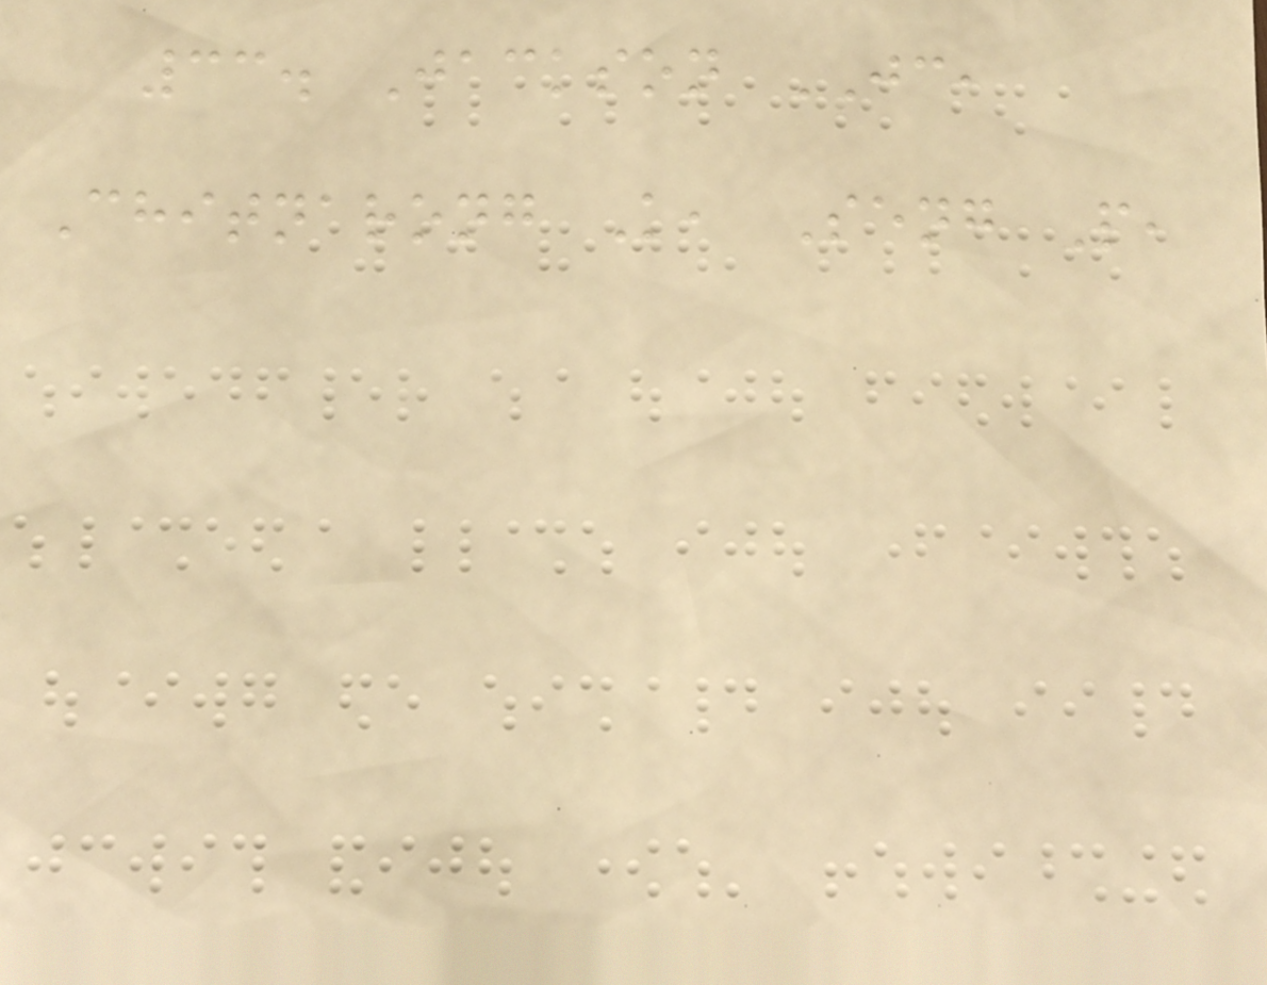33. Jackson JC,
Chitnarong K, Seng P,
